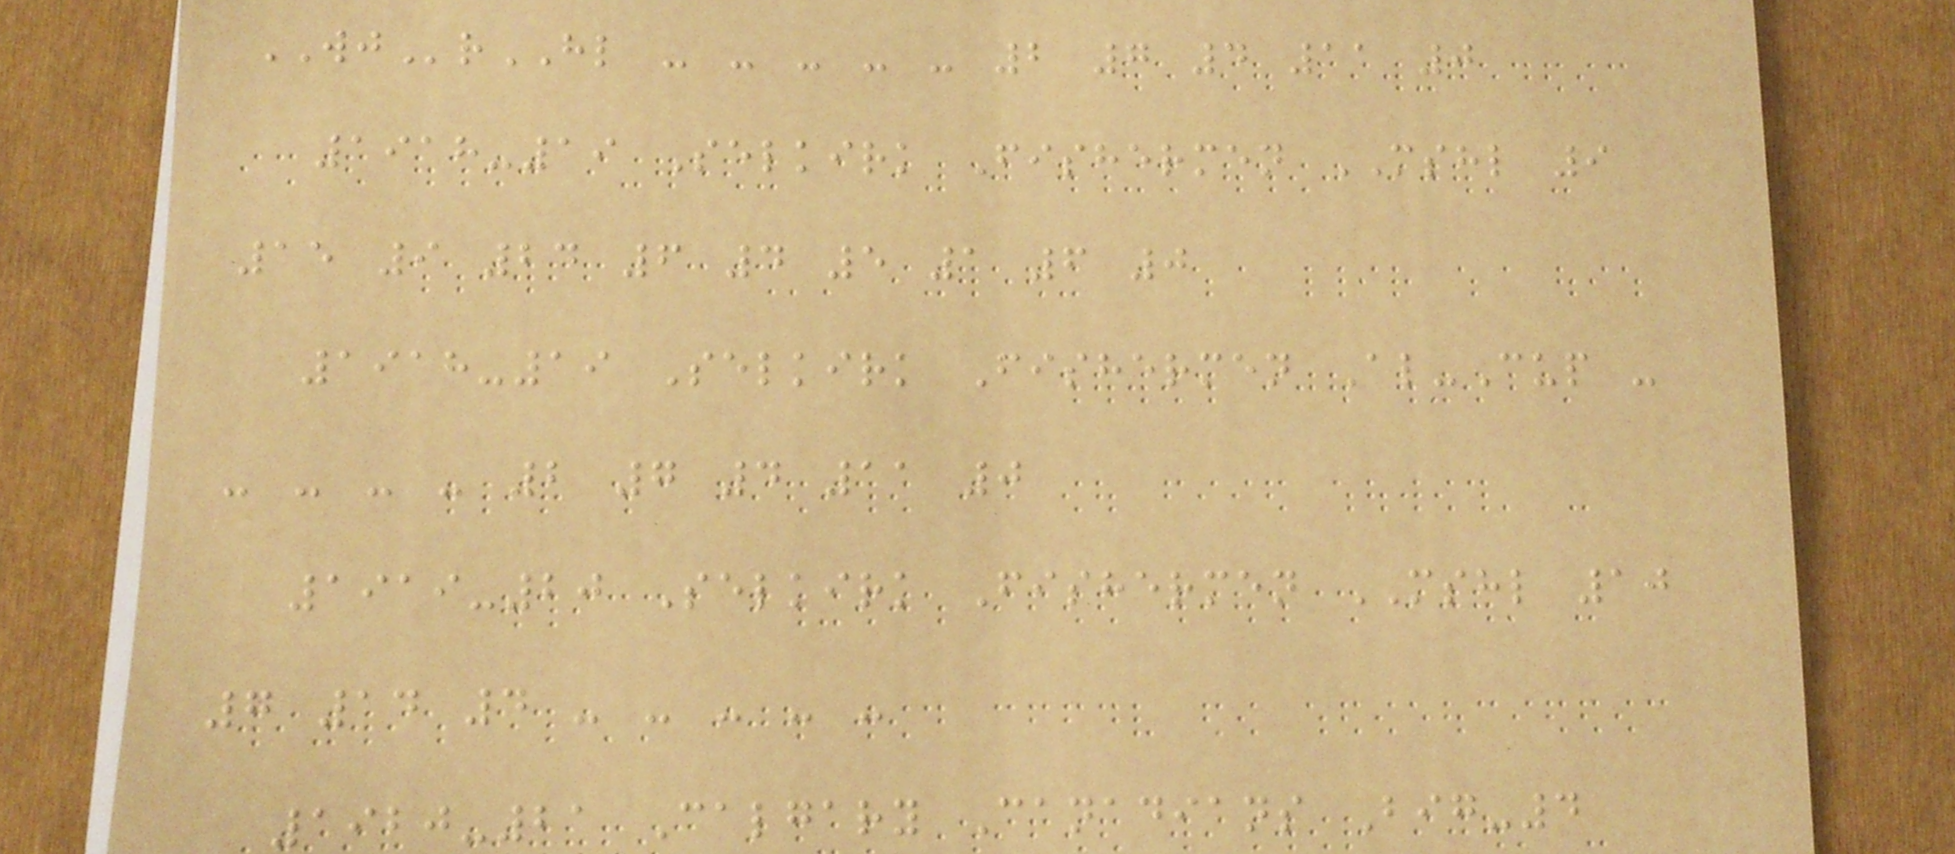WJrHL - - - - - 2 7 4 11 0
1918-19 Selkirk Fishermen MSHL 9
15 9 24 6 4 5 1 6 0
1918-19 Selkirk Fishermen Al-Cup -
- - - - 2 7 4 11 0
1919-20 Selkirk Fishermen MSHL 10
7 14 4 - - - - -
1920-21 Calgary Canadians Big-4
